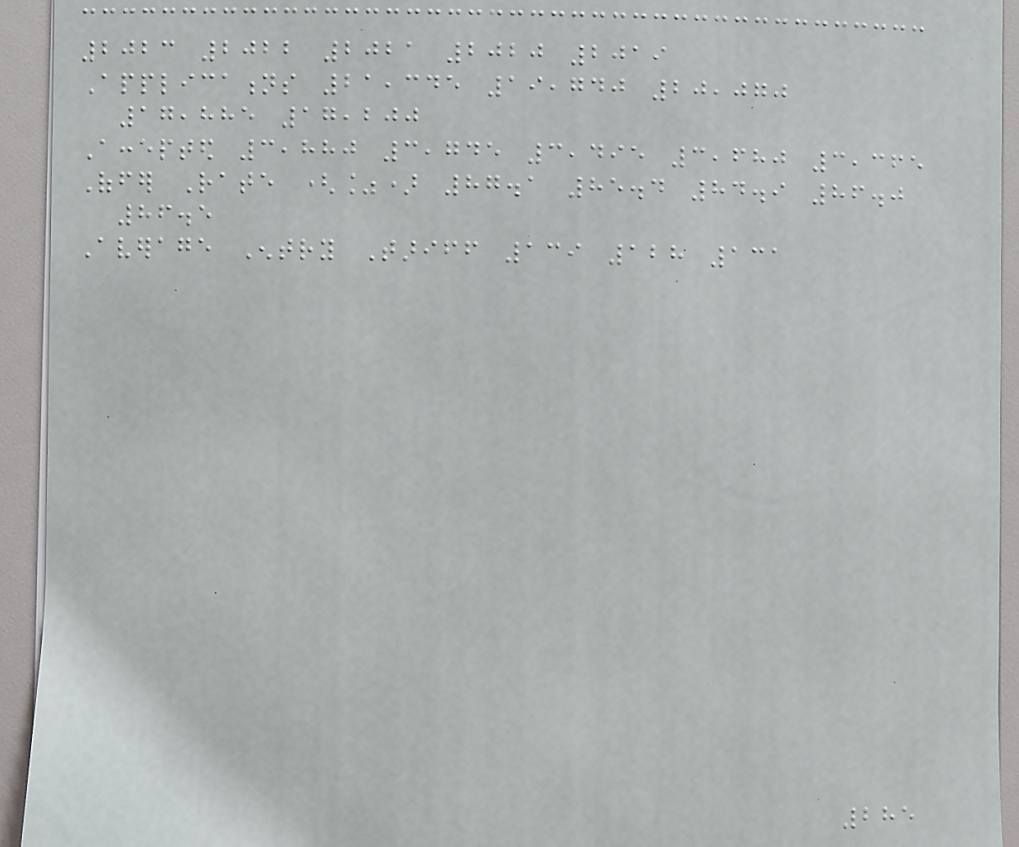2023 2022 2021 2020 2019
Applications 21,345 19,740 20,070
17,885 17,200
Accepted 3,880 3,745 3,495 3,680 3,365
Offer Rate (%) 87.1 85.4 84.9 86.0
86.5
Average Entry Tariff 139 128 131
285
